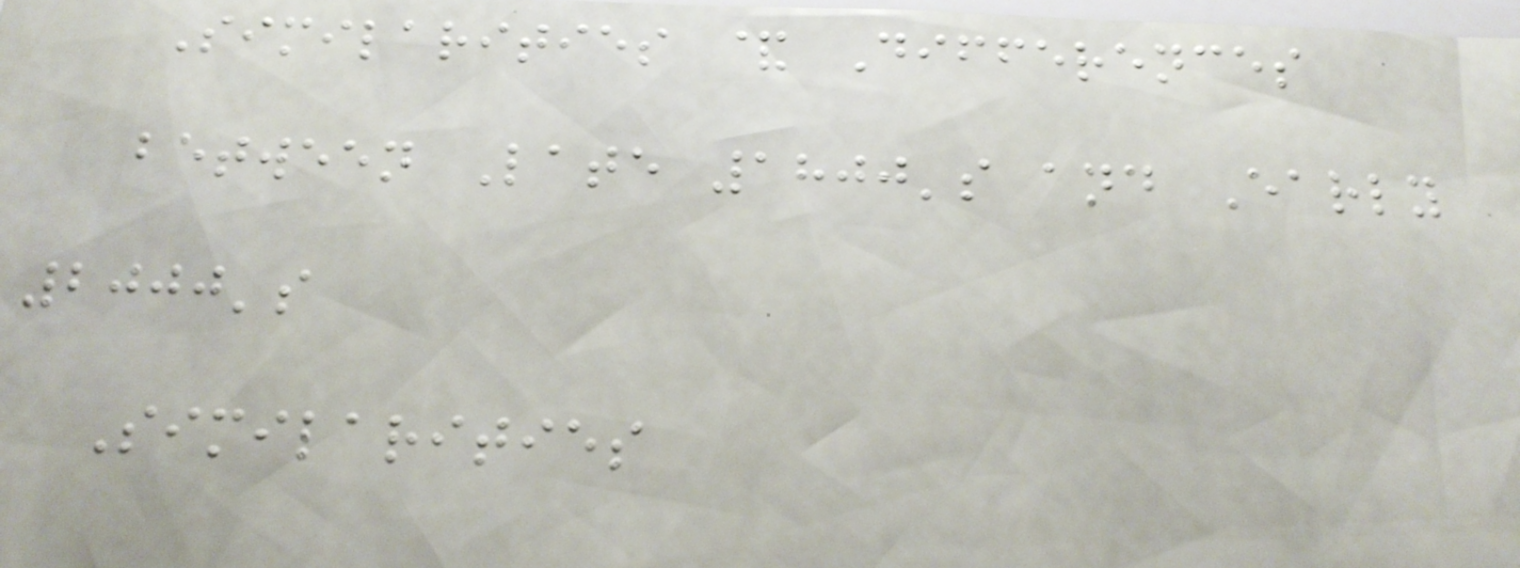Similarities & Differences
between Late 1800's and Early
2000's
Similarities
